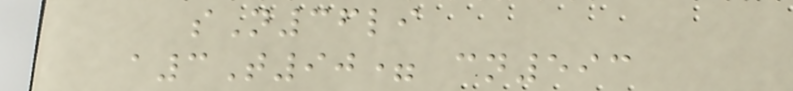sN36li
a3T90= cn593
